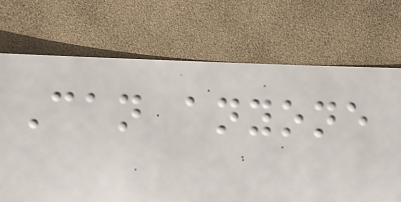Can anyone
